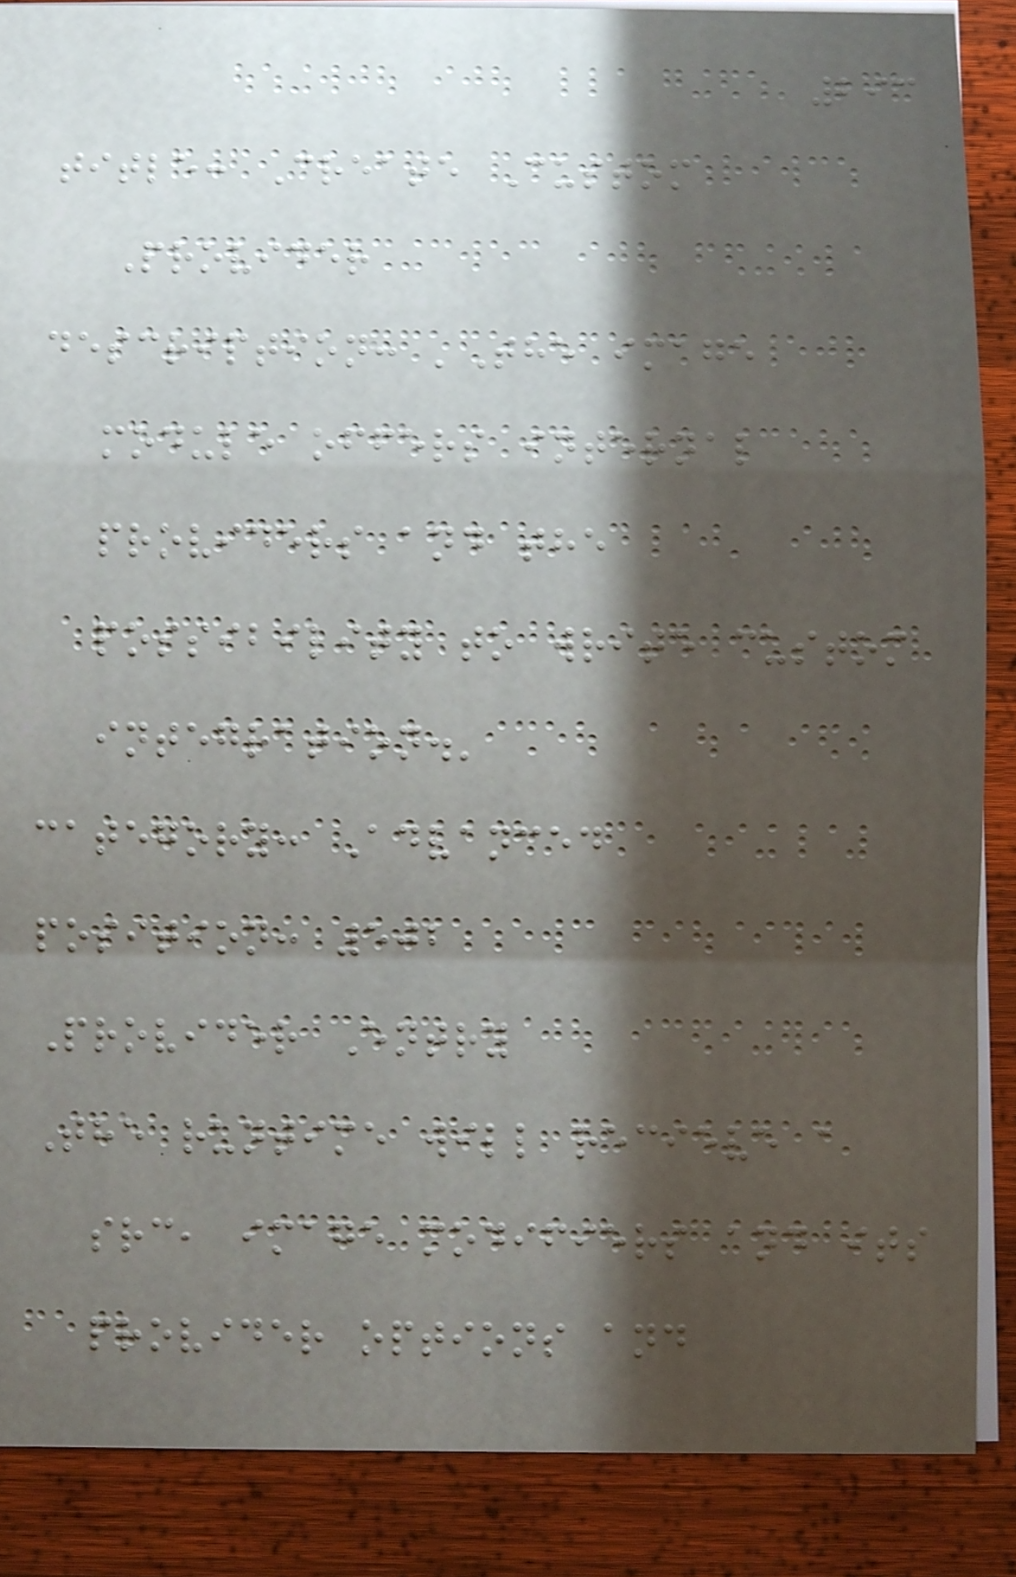293
title: Create Custom
Provider
description: 'The image
module offers internal
providers and the
possibility to write custom
integration.'
category: Advanced
position: 502
Provider Entry
The runtime will recieve a
src, image modifiers and its
provider options and
